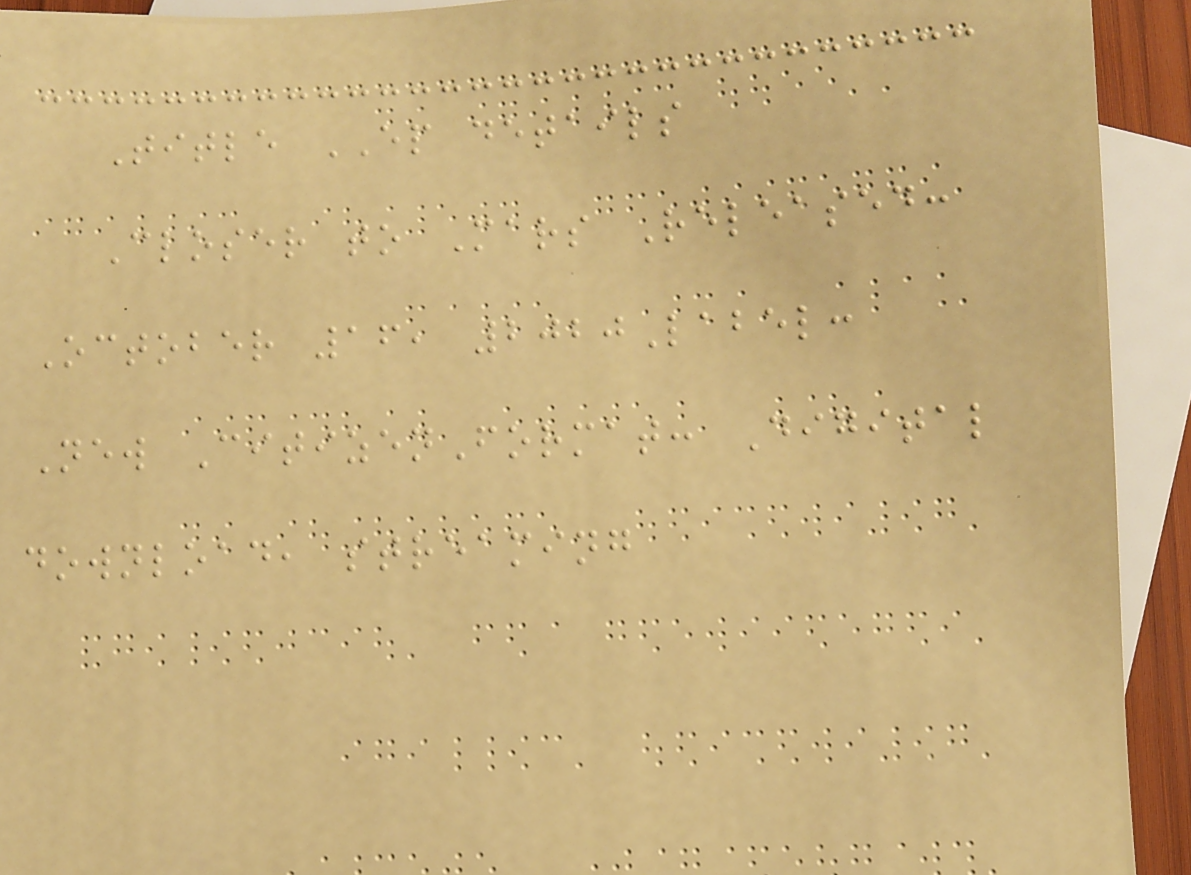Title EP details
Closer to Mars Released:
October 16, 2020Label:
New CitizenFormat: Digital
download, streaming
